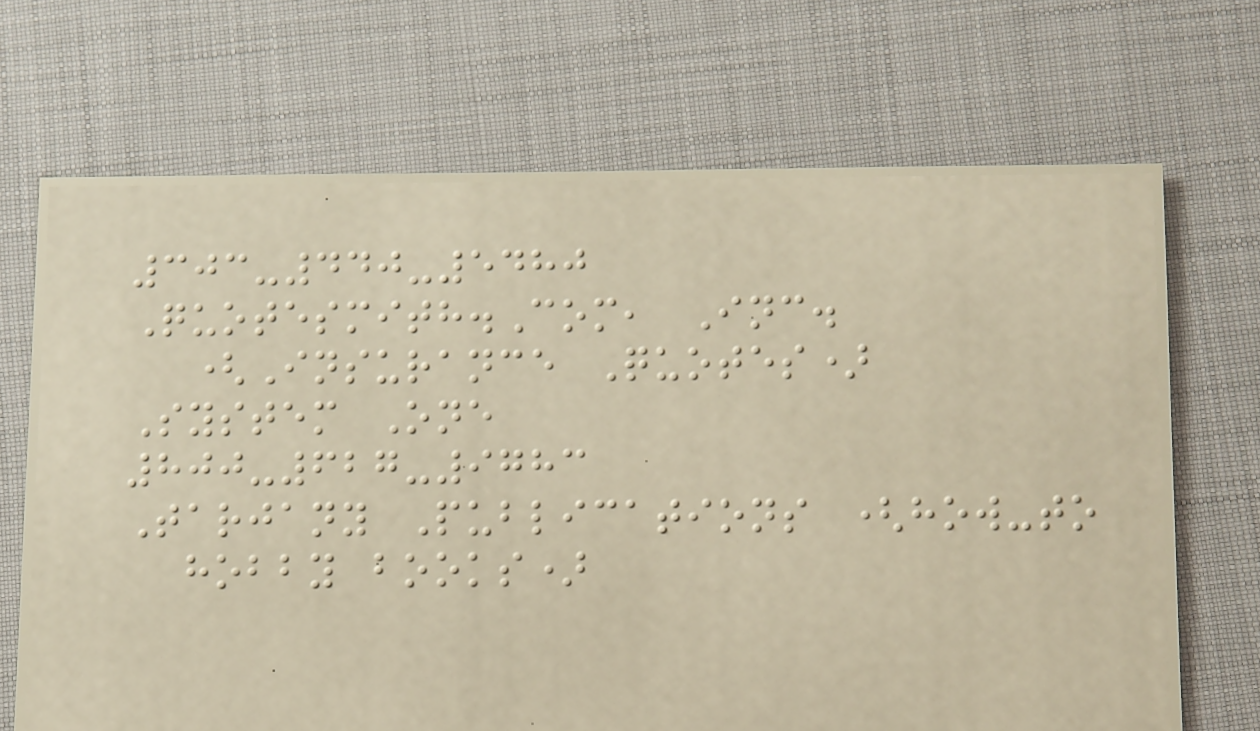303-440-5480
Quotesmith.Com, Inc.
(Insurance Quotes)
System One
800-627-9783
Tarjany Publications (how-to
hobby books)
